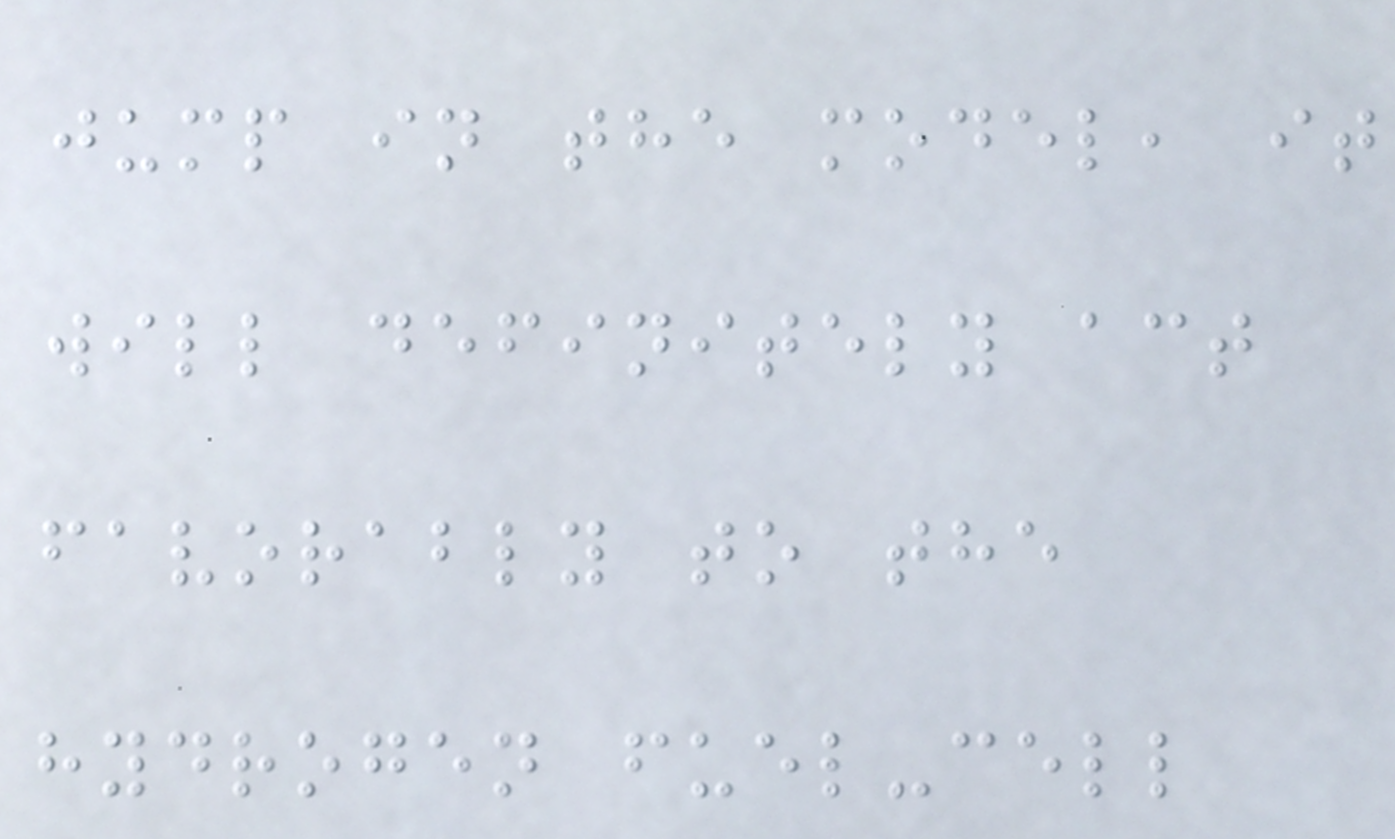jump in the model, it
will definitely act
favorably to the
hydrogen fuel-cell
